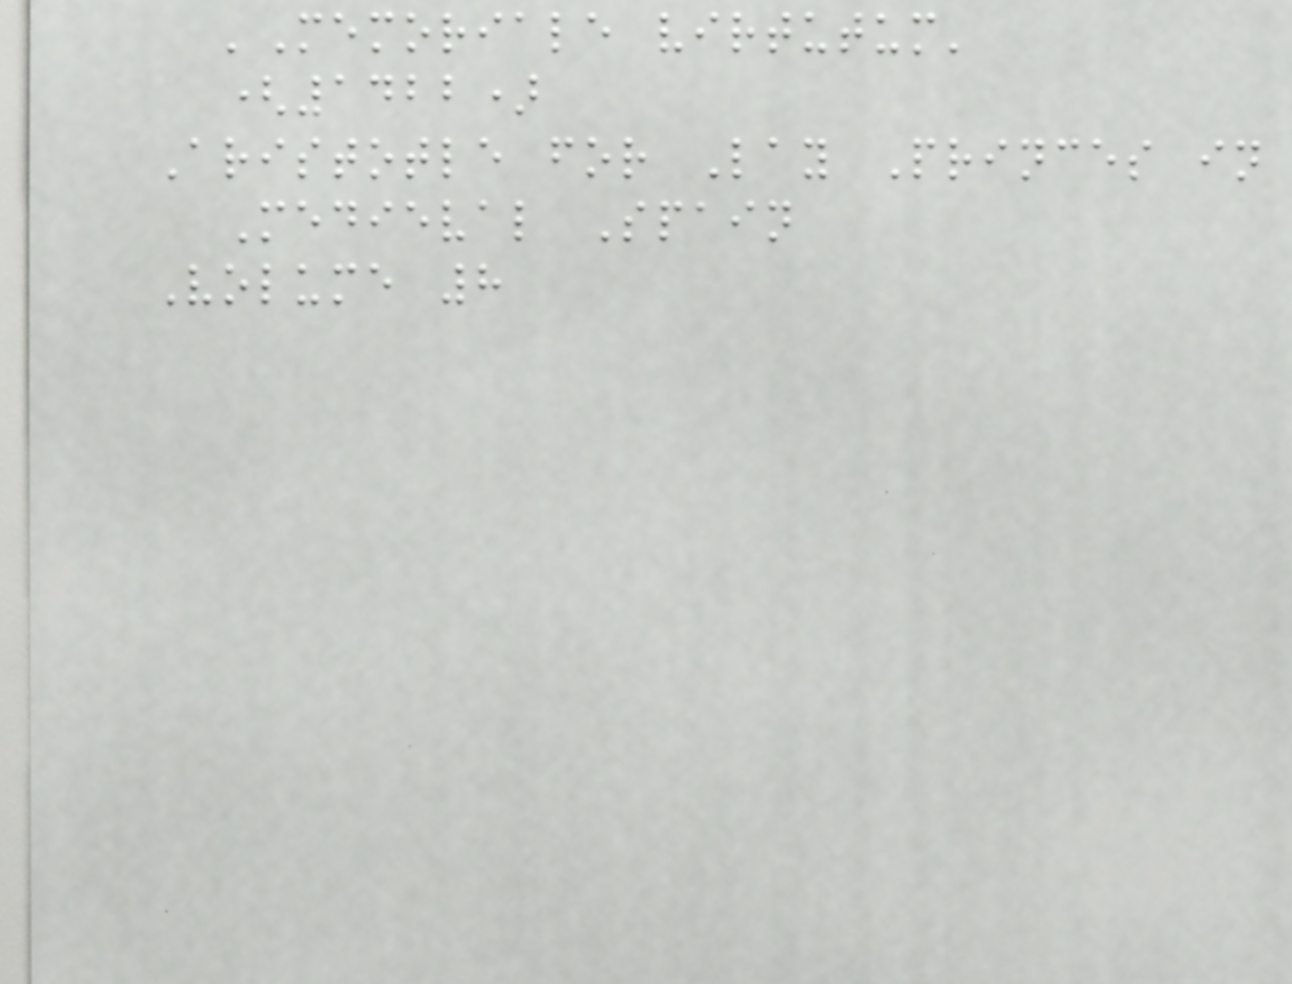'Memoriale virtutum'
(1422)
Aristotle for Lay Princes in
Medieval Spain
Volume 8
